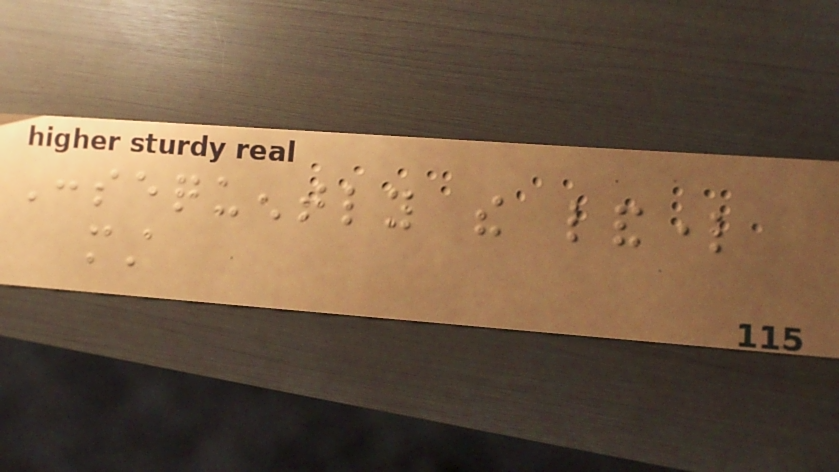Consequently the landlord
must
